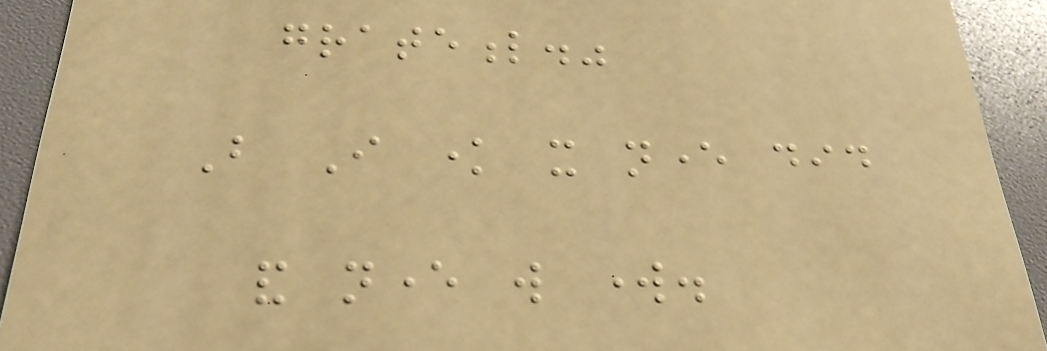grateful."
But I know it never did
and never will work.
